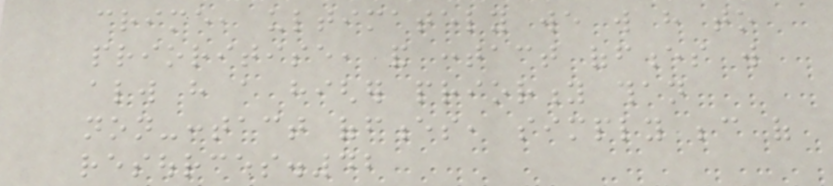crime, ultimately we will have to
prioritise, and contact offences will
always have a higher priority than
non-contact offences, simply because of
resources.42
